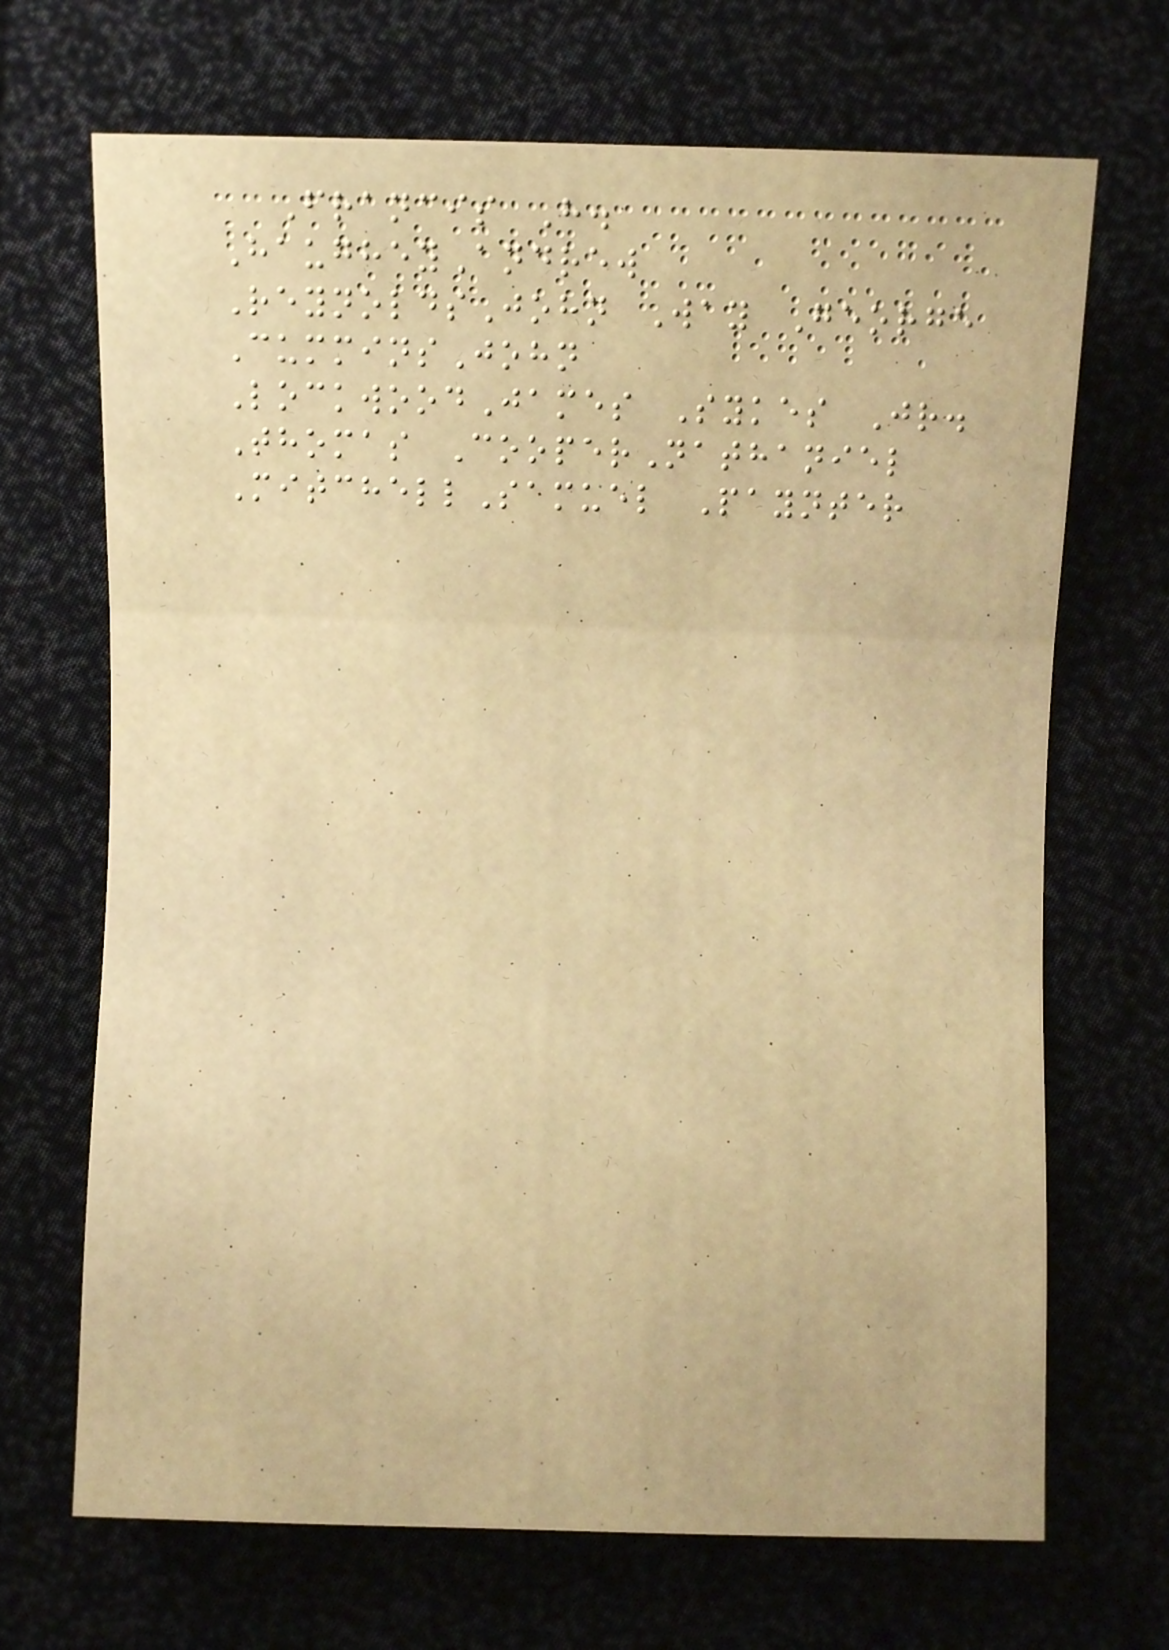Francis H.
HaugheyAndrew
ReynoldsJohn Way George
CumminsJohn
LockwoodJames Sykes Jr.
Thomas CooperNathaniel
MitchellSamuel Paynter
